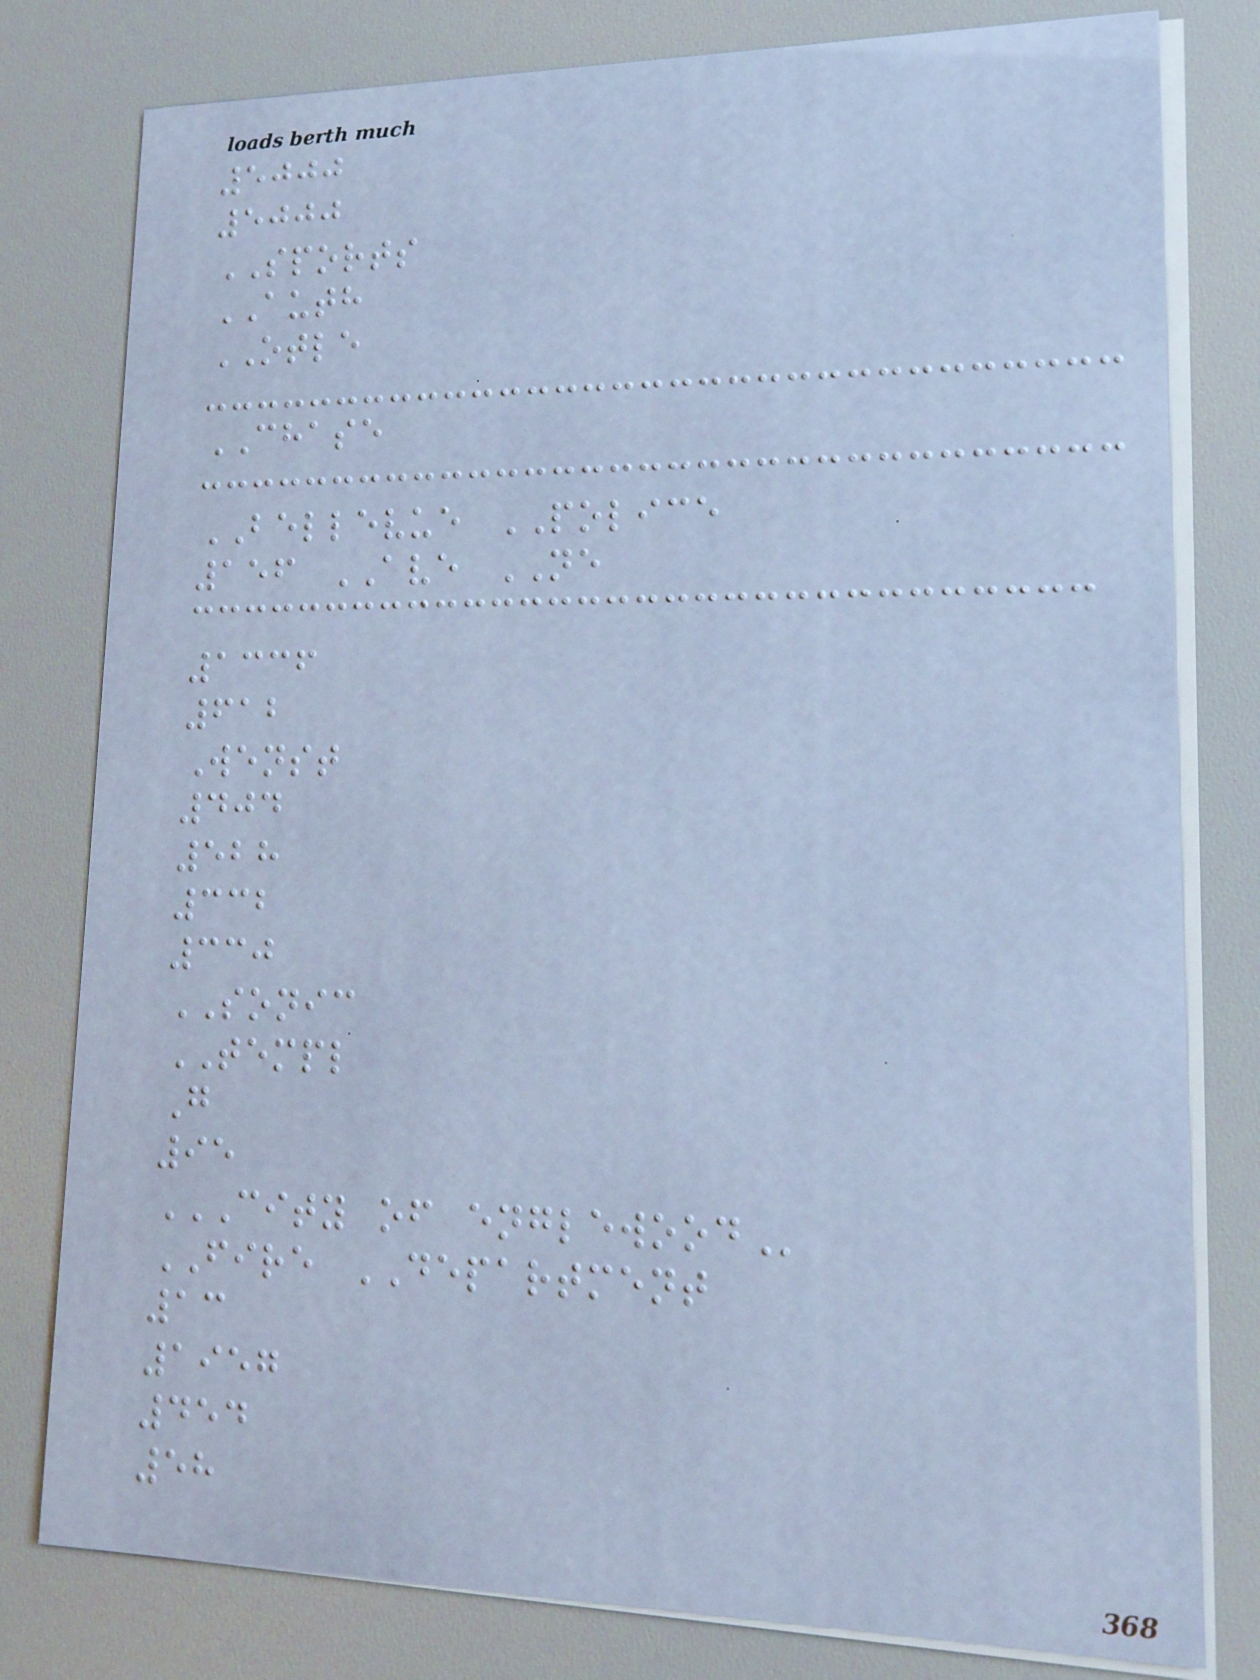5000
5000
SPORTS
AUTH
OTLE
CHASE
BELLEVUE POLICE
156 AVE NE
1336
612
Wenst
404
528
332
330
SONIC
TEMPL
G
95
CITY OF ENGLEWOOD
FIRE DEPARTMENT
13
1957
454
58
